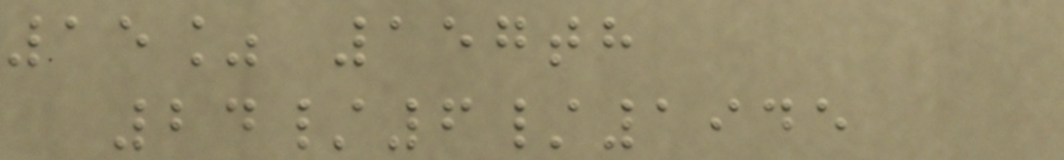15% 157th
24/6/1945
